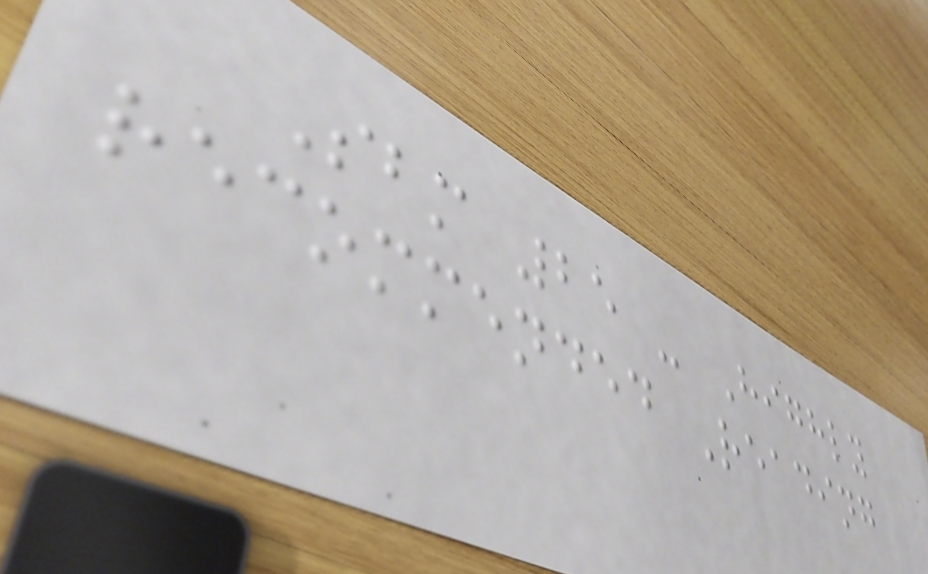Sbm 25 - Highly
recommended Reading
